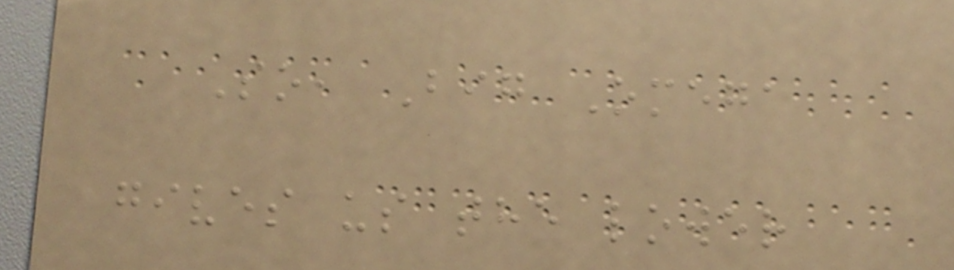So, Big Omega
gives us the lower
